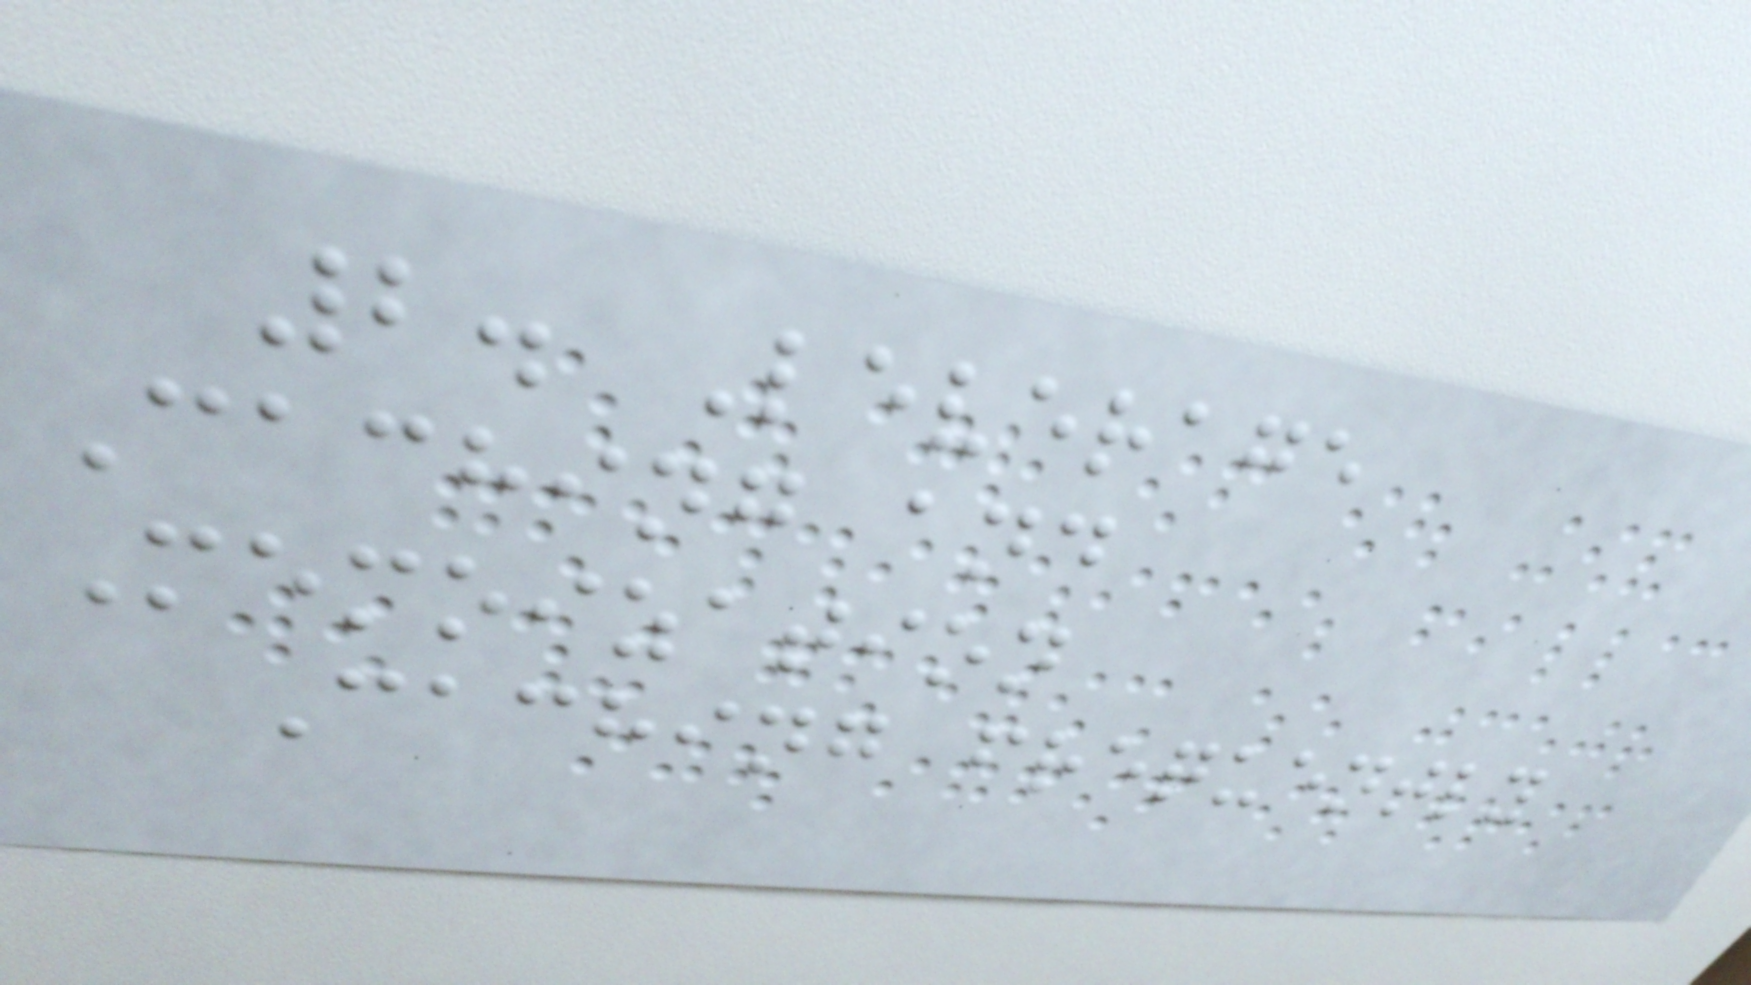2. Leverage
Caching and
Memoization
Caching frequently
